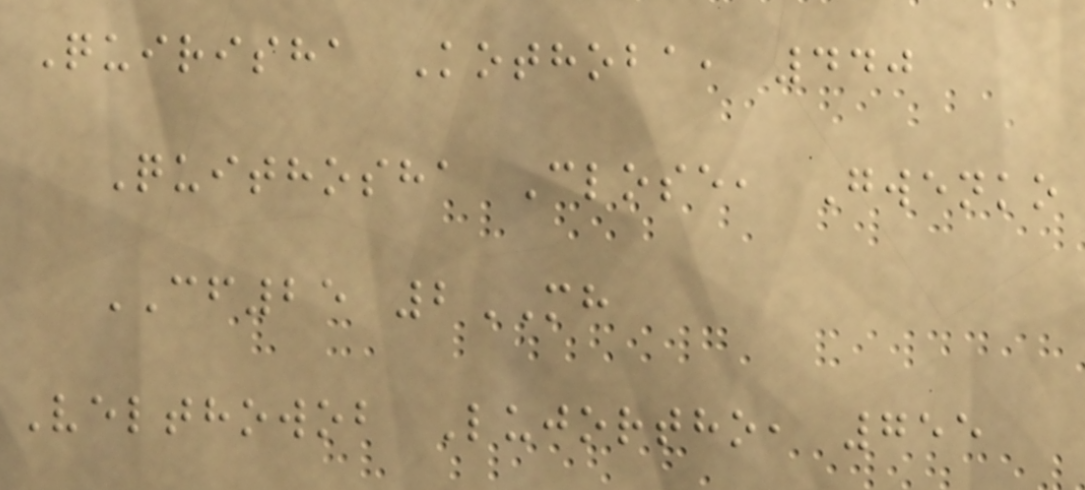Quirisha Kothoba, 440
Quithosha Close, Gwenko
CF25 2MH
Velthowob Lujortho, 755
